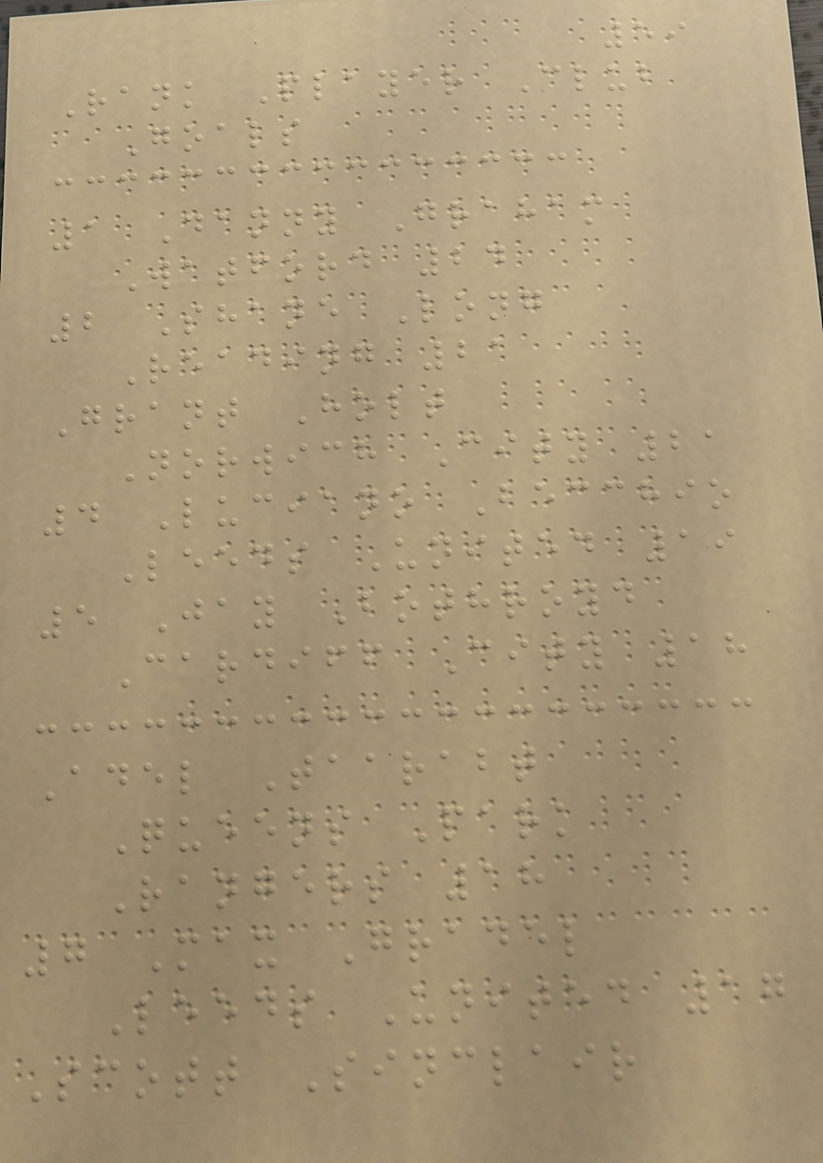59
Rank Player Club
Goals
1 Danny Graham
Watford 24
2 Shane Long
Reading 21
Grant Holt
Norwich City 21
4 Luciano Becchio
Leeds United 19
5 Jay Bothroyd
Cardiff City 18
Adel Taarabt
Queens Park
Rangers 18
7 Max Gradel
Leeds United 17
Scott Sinclair
